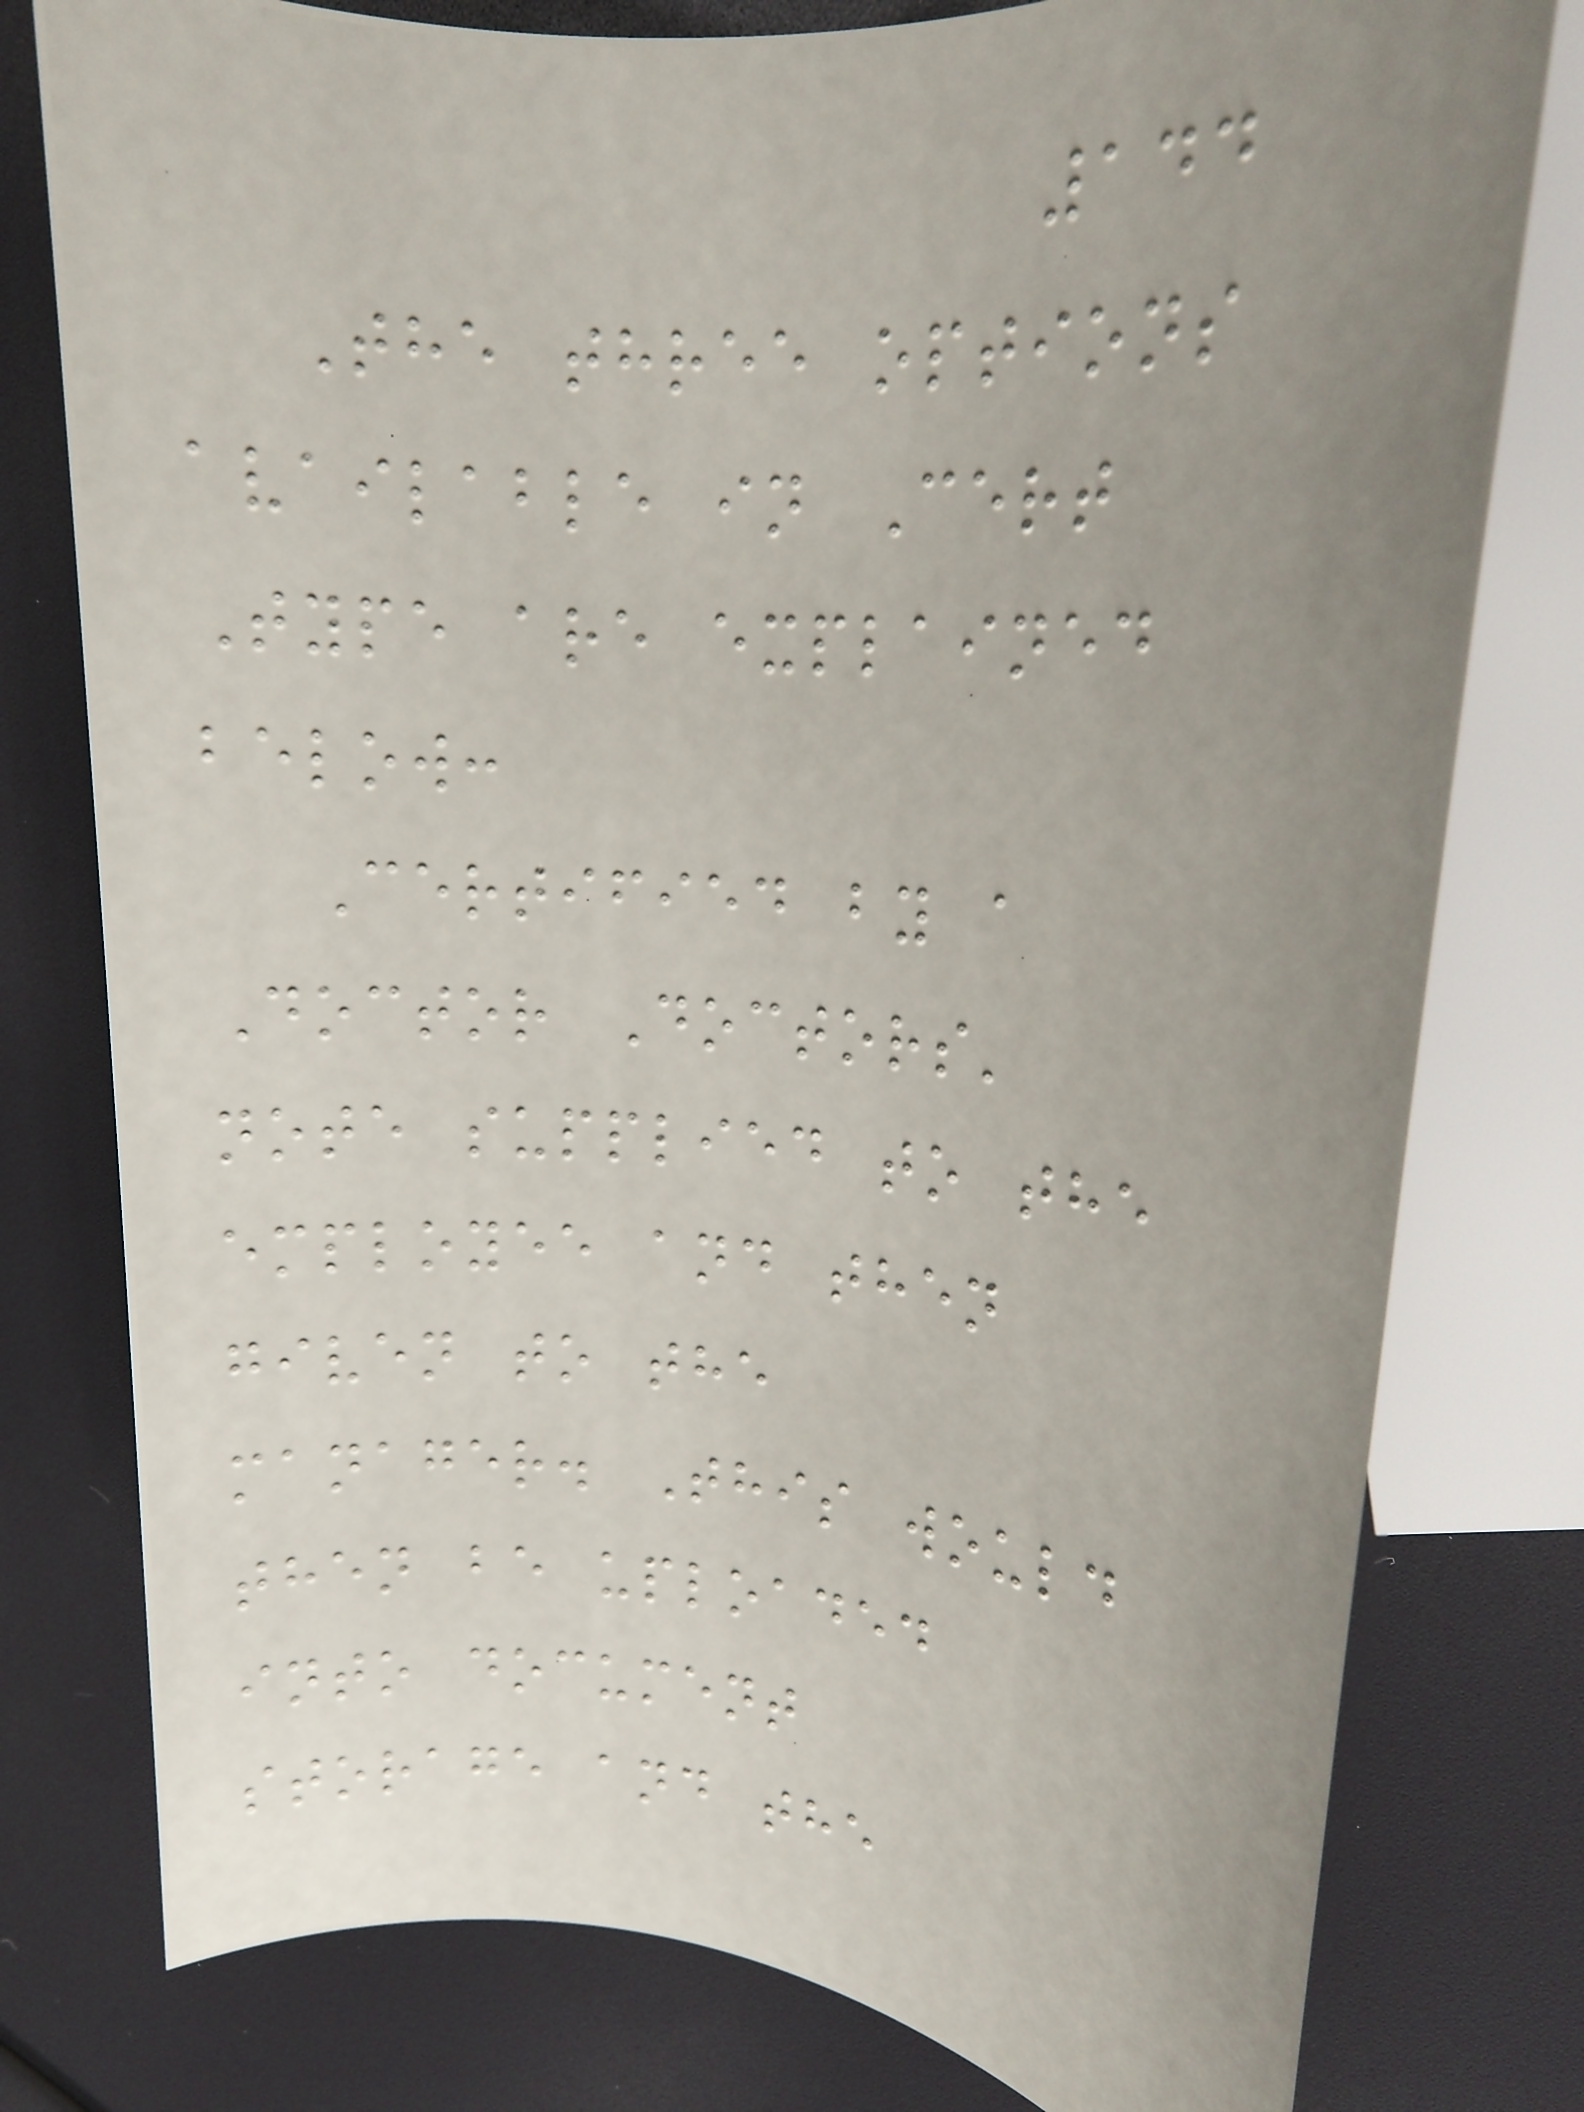144
The three options
available in Cert
Type are explained
below:
Certified by a
Doctor Doctors'
note supplied to the
employee and then
given to the
manager. This would
then be uploaded
into document
storage and the
